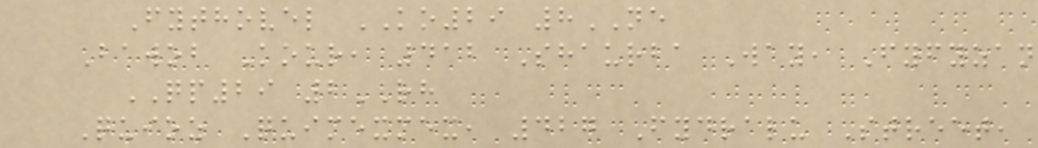Fythovel KO29 8NE
Bawob Kour, 412 Shaurba Way, Fyfyzan
QP29 2RH
Quioz Quimexmex, 427 Fydralu Street,
